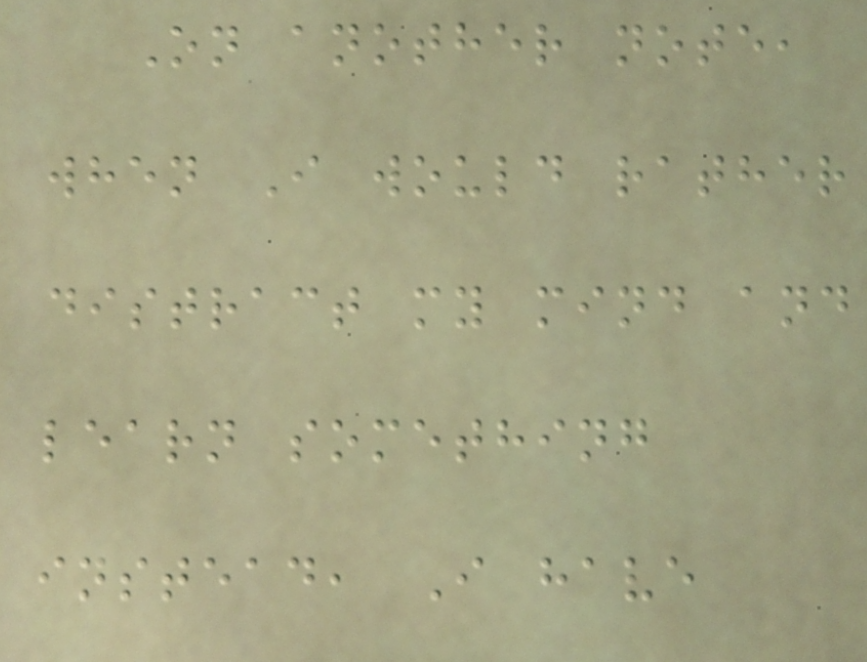On another note,
when I would rather
distract my mind and
learn something
instead, I have
